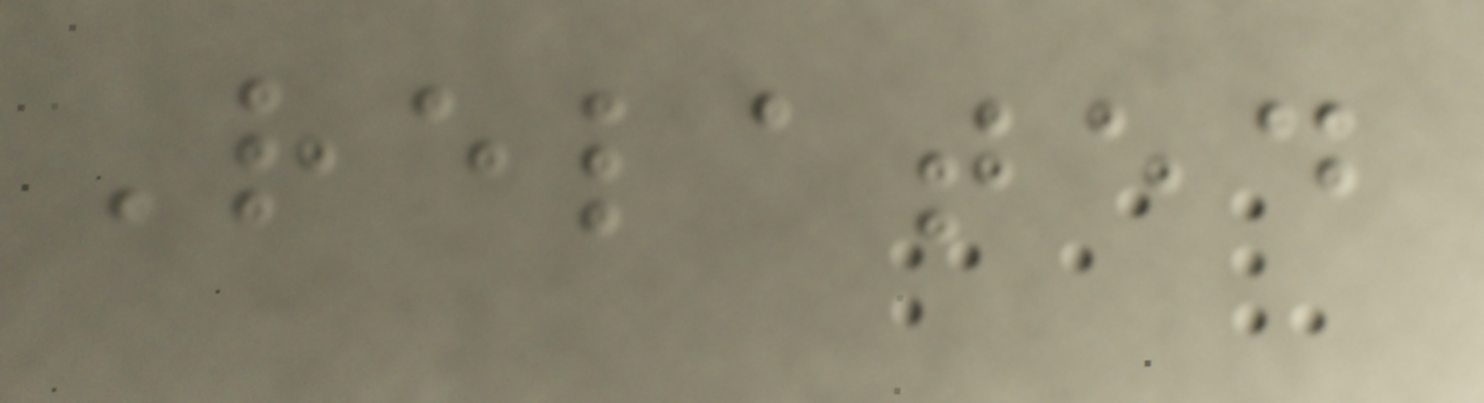Related
